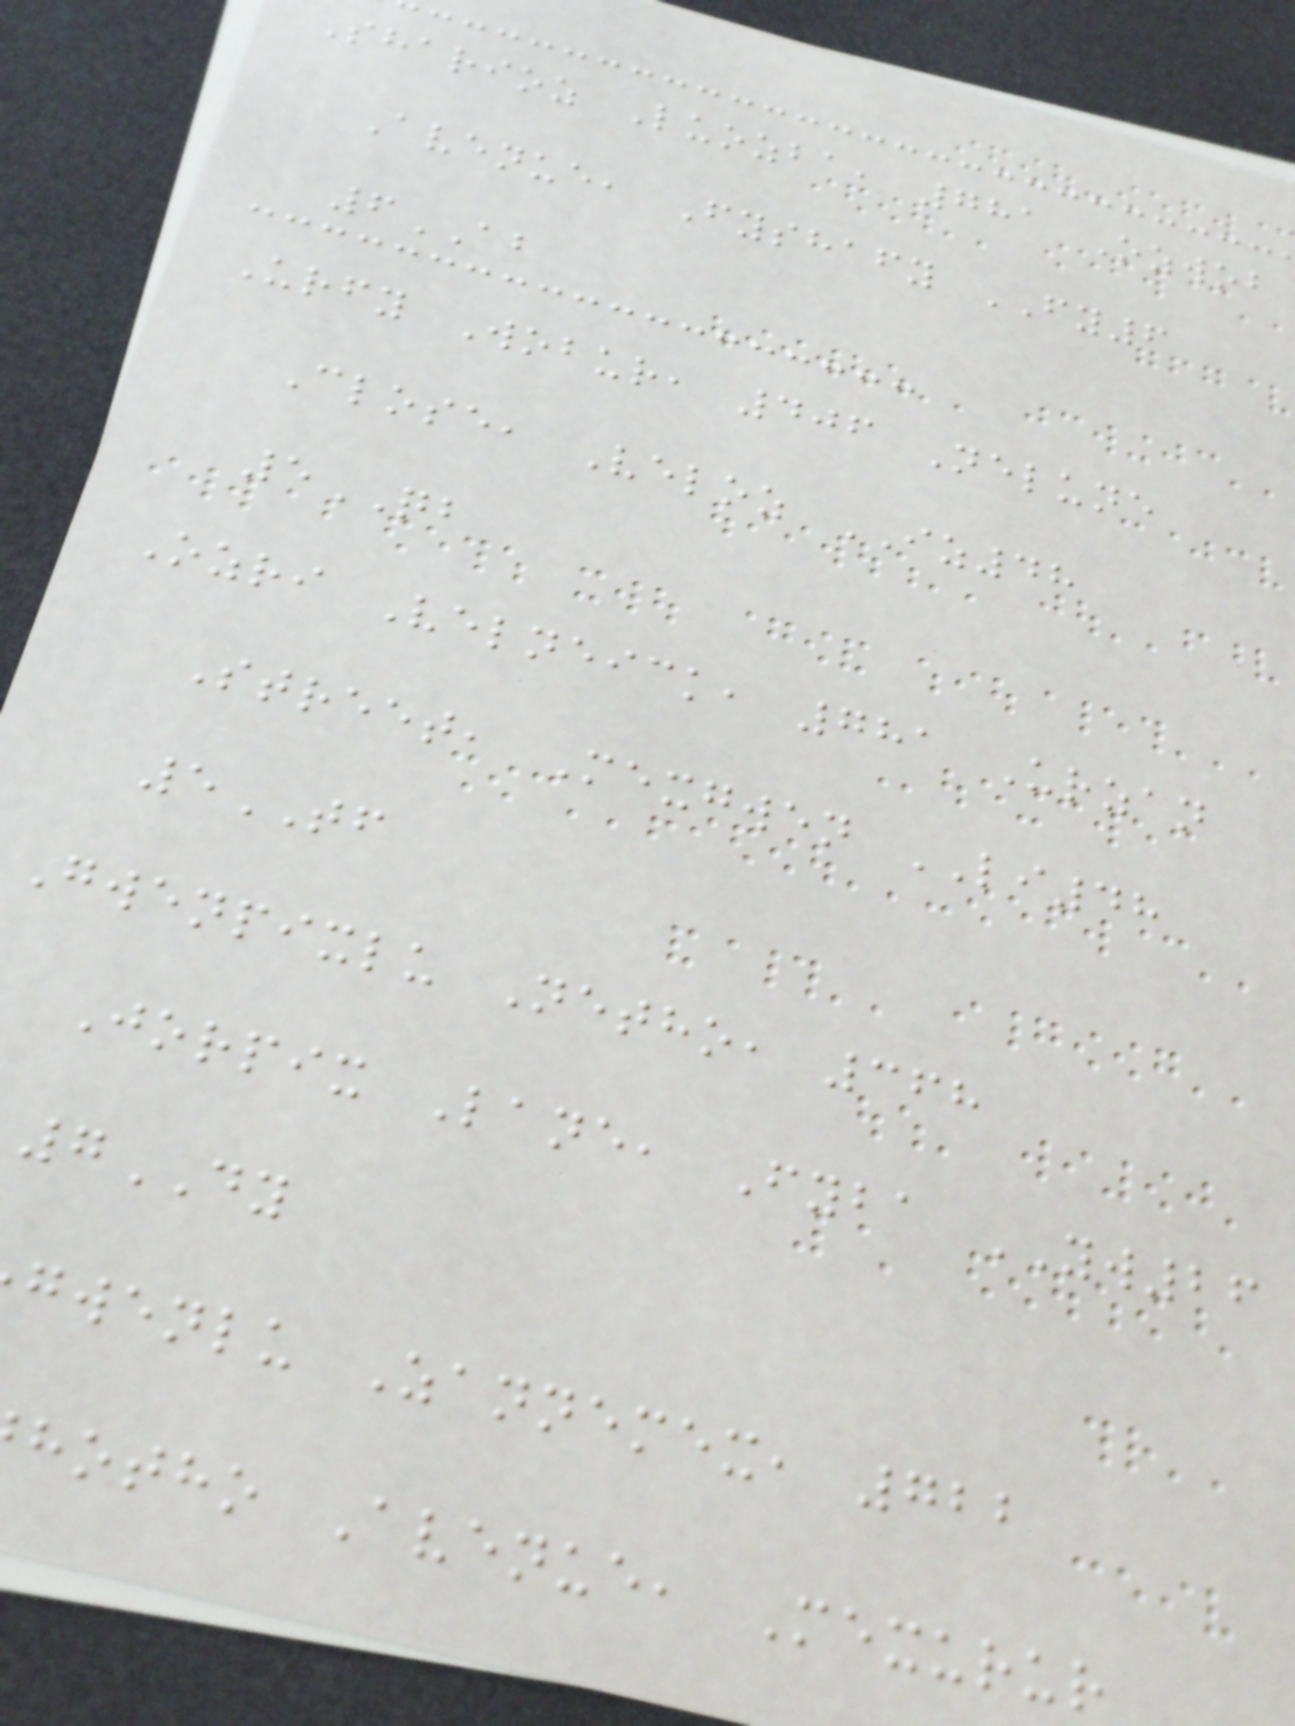Sharioz Luozba, 781 Ozwob
Avenue, Fyshafy FY6
6AB
Urfy Wobur, 406 Nelune
Close, Veloz IZ48
5QB
Ozri Velneick, 781 Urzan
Street, Mexgwen LI48
5TF
Gwenpixlu Netho, 368
Jorpix Lane, Fyba YW26
7DY
gwenlu Zannemex, 722
hotho Avenue, Mexurur
